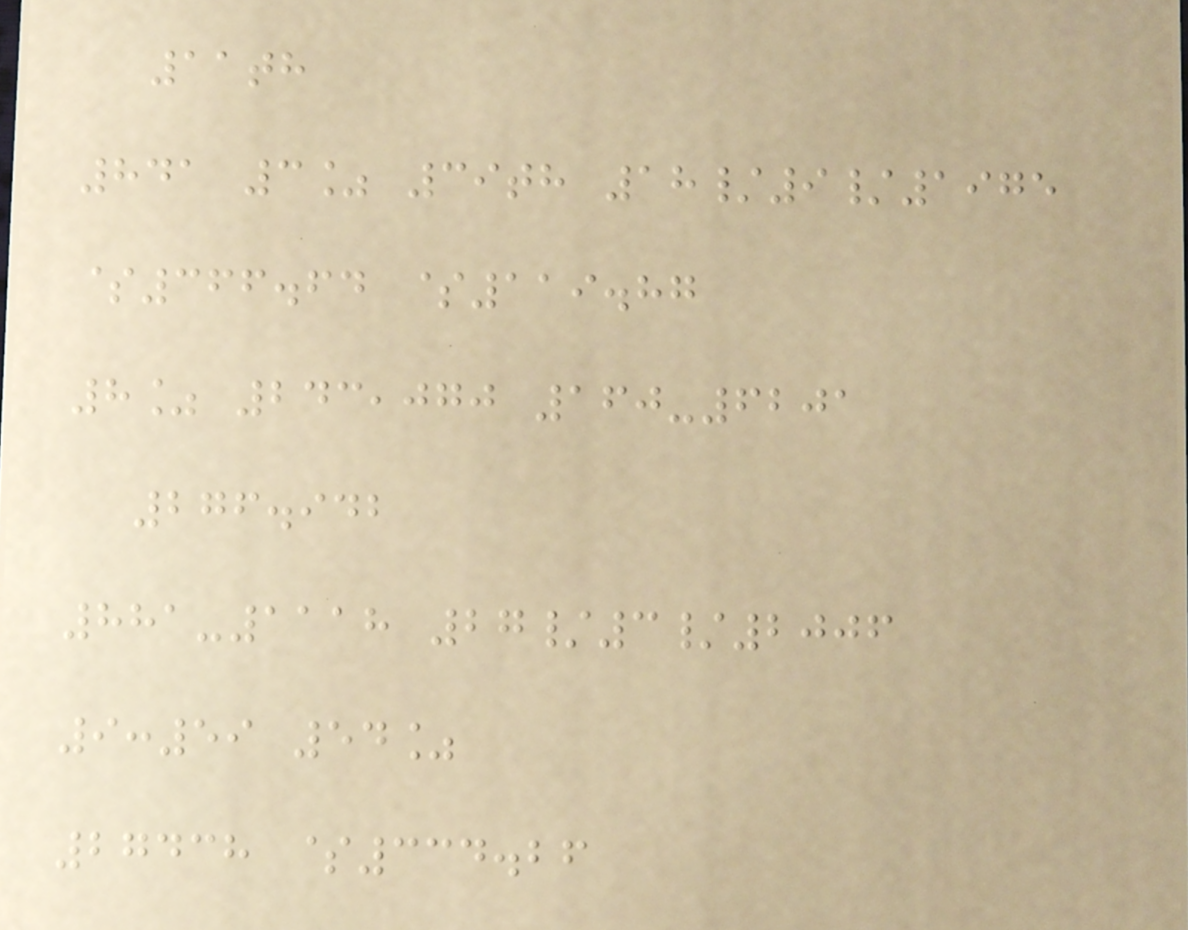11th
841 3% 39th 18/9/1975
$366.64 $119.87
8% 243,070 160-6201
276.942
881-1118 27/3/2006
9:59 54%
27438 $334.26
